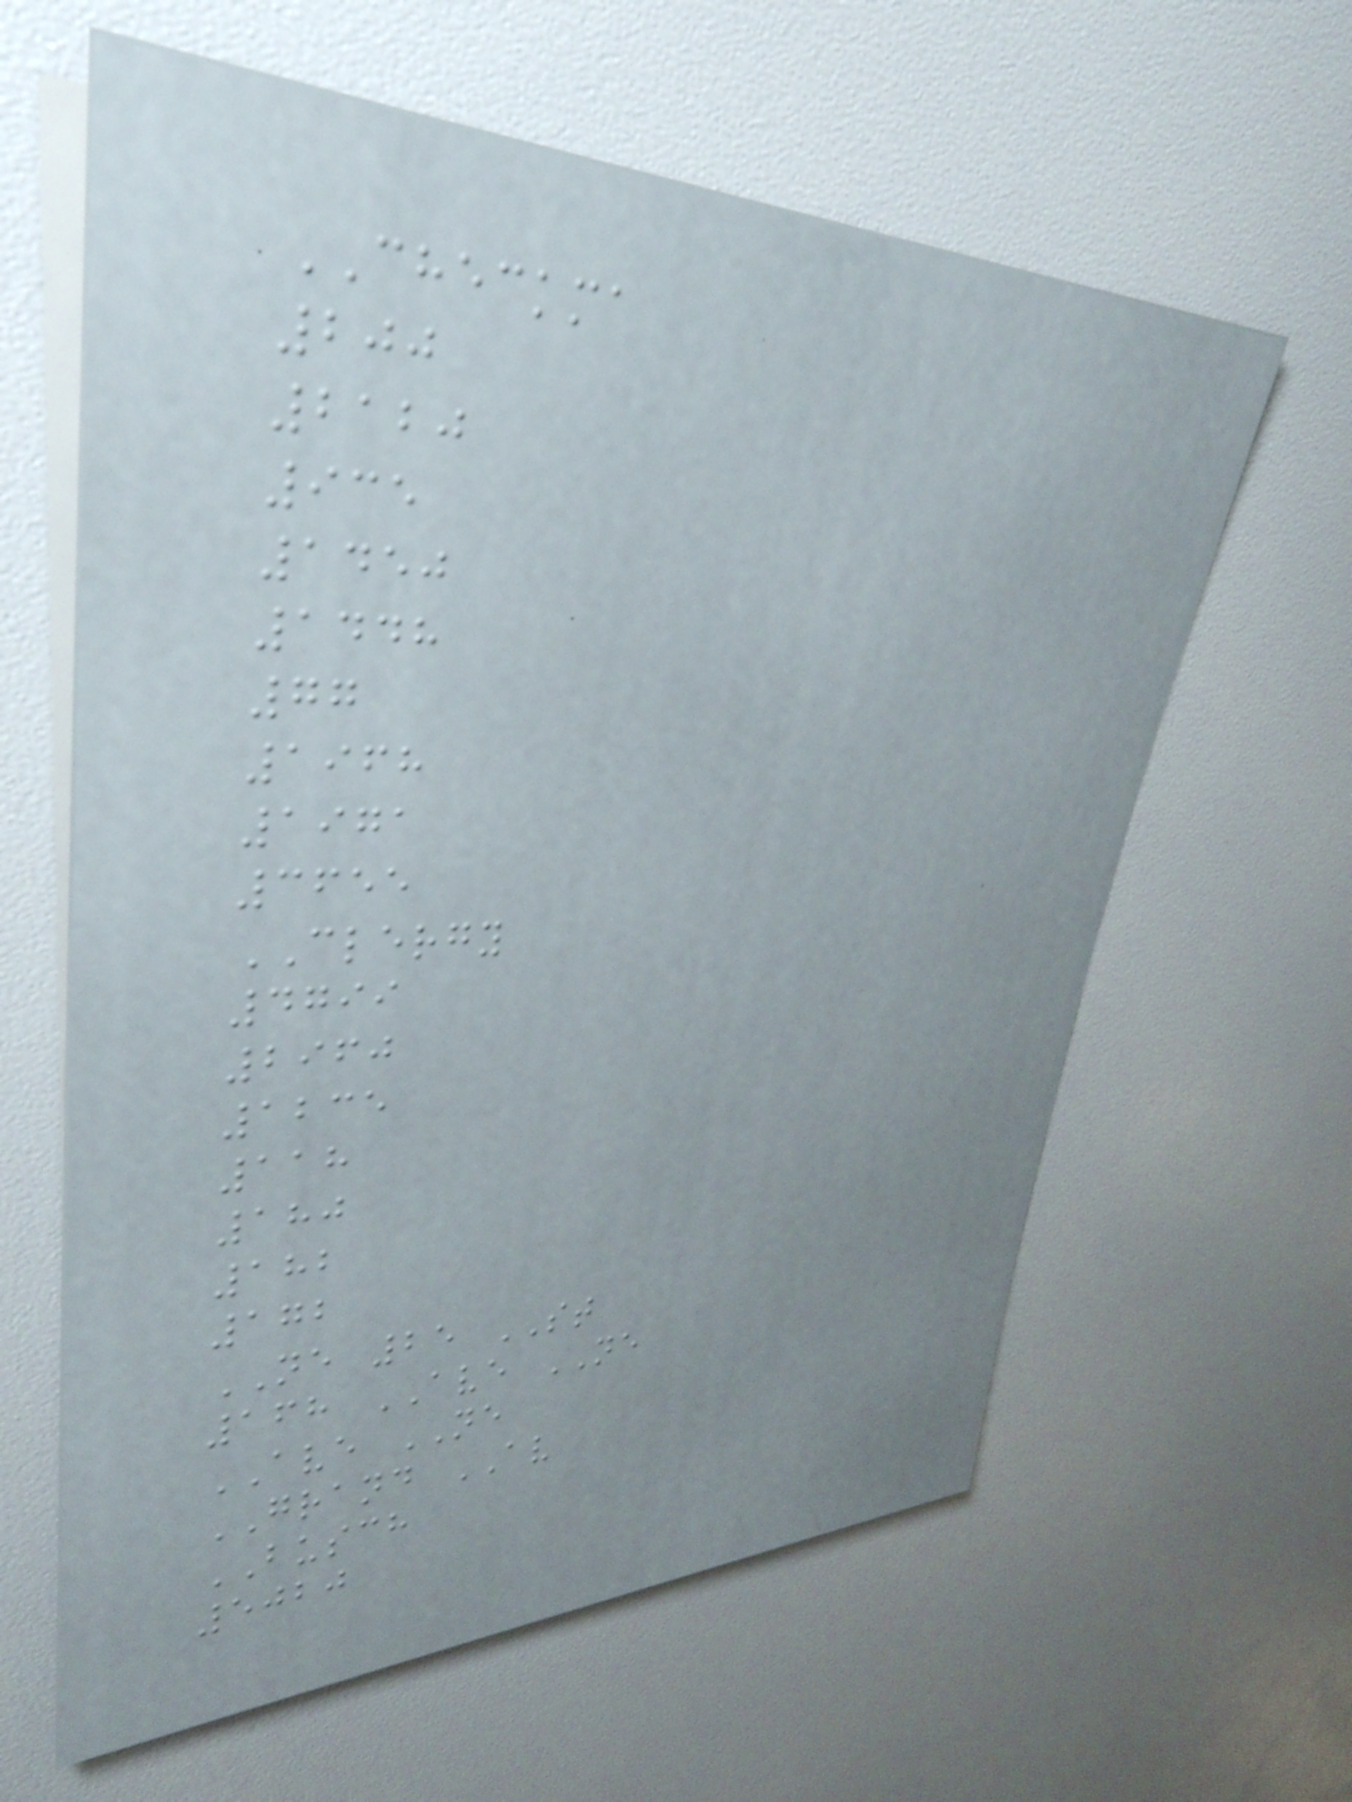CHECKMA
200
2120
935
1450
1448
77
1968
1971
3655
CLERGY
4799
2960
1235
118
180
182
172
NE 25 ST
168 AVE NE
AVE NE
GRAND AV
BUSCH
5020
